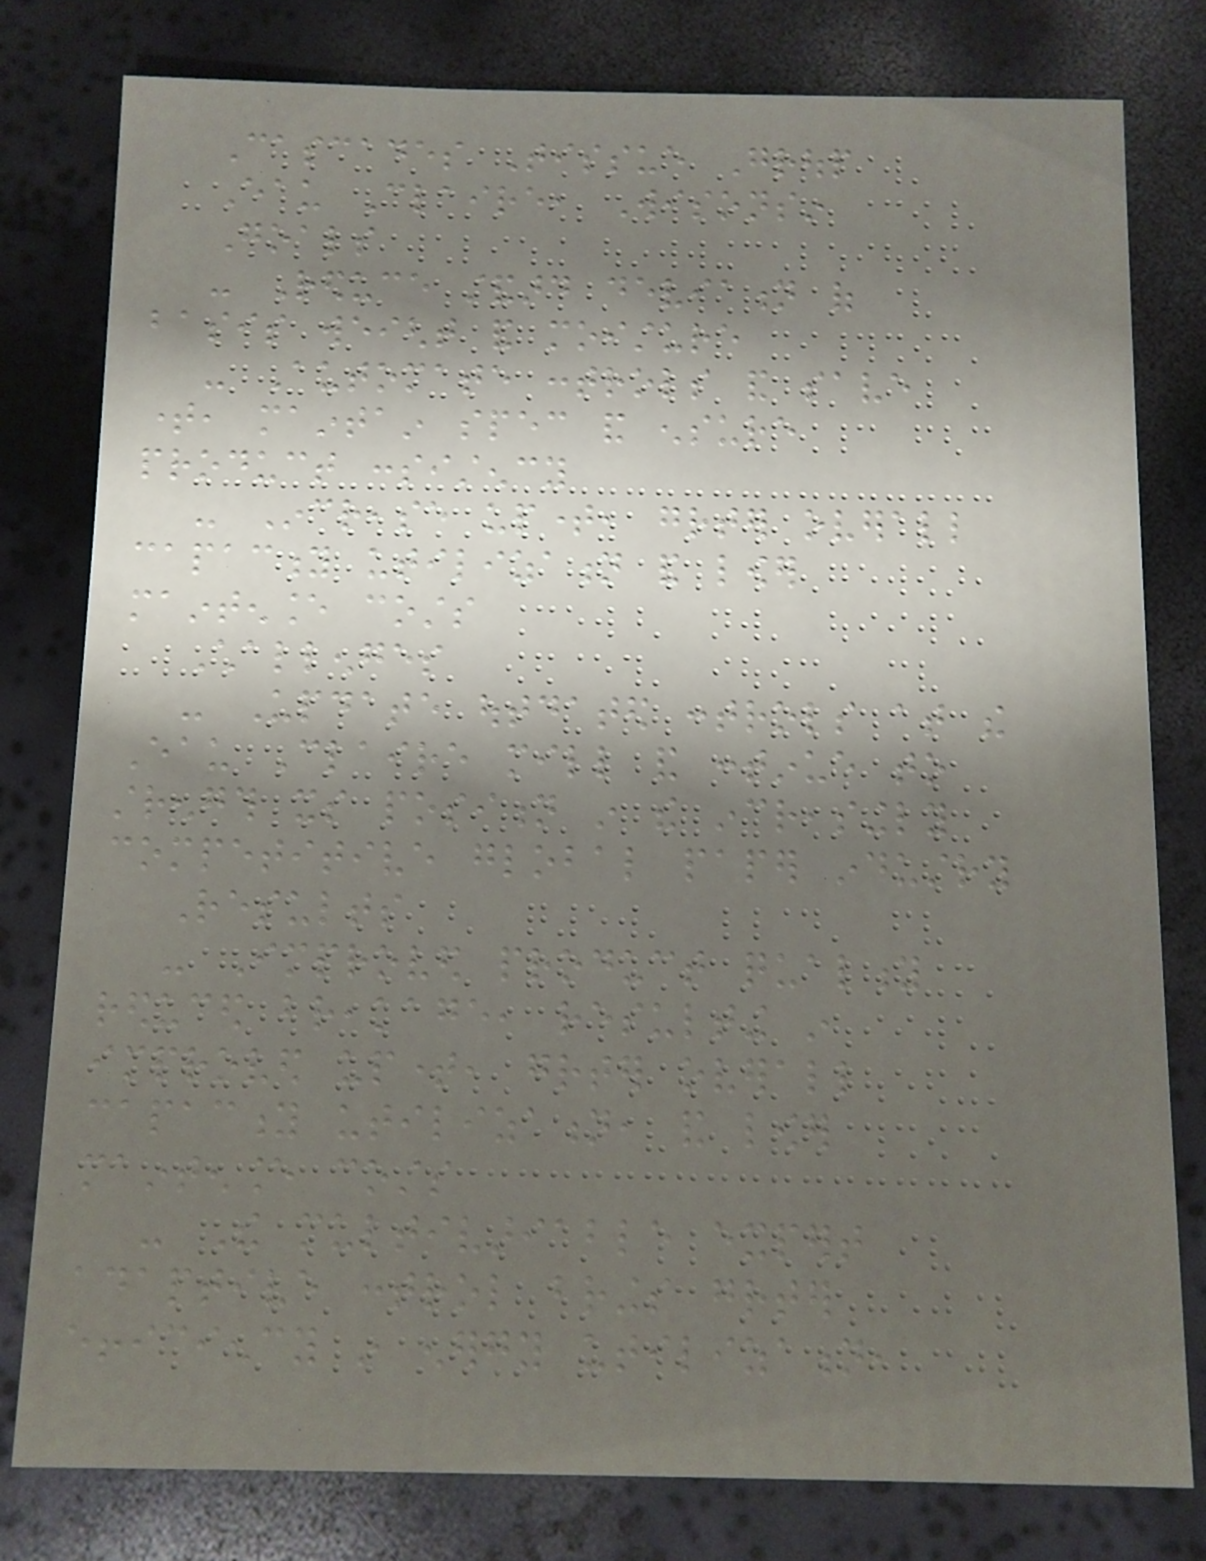Cascades Tissue Group
Eau Claire, Wisonsin
Goals
- Reduce standard deviation of
basis weight and moisture
- Automate controls and save
time, maintain spec and ensure
product consistency
- Increase uptime, greater overall
capacity utilization and lower
maintenance costs
Challenges
- Update outdated controls at the
Eau Claire mill and continue to
strength its position in the increasingly
competitive global paper industry
Results
- Improved product quality
reduced breakage, resulting in
improved uptime, greater overall
capacity utilization, and lower
maintenance costs
- The multivariable expert
adaptive control brings greater
efficiency in energy utilization,
